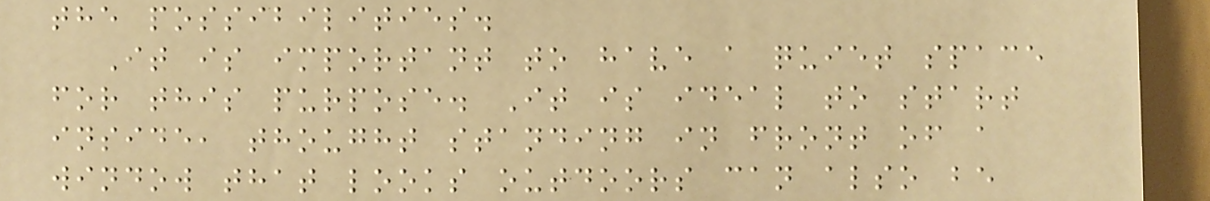the possibilities.
It is important to have a quiet space
for this purpose. It is ideal to start
inside, thought standing in front of a
window that looks outdoors can also be
